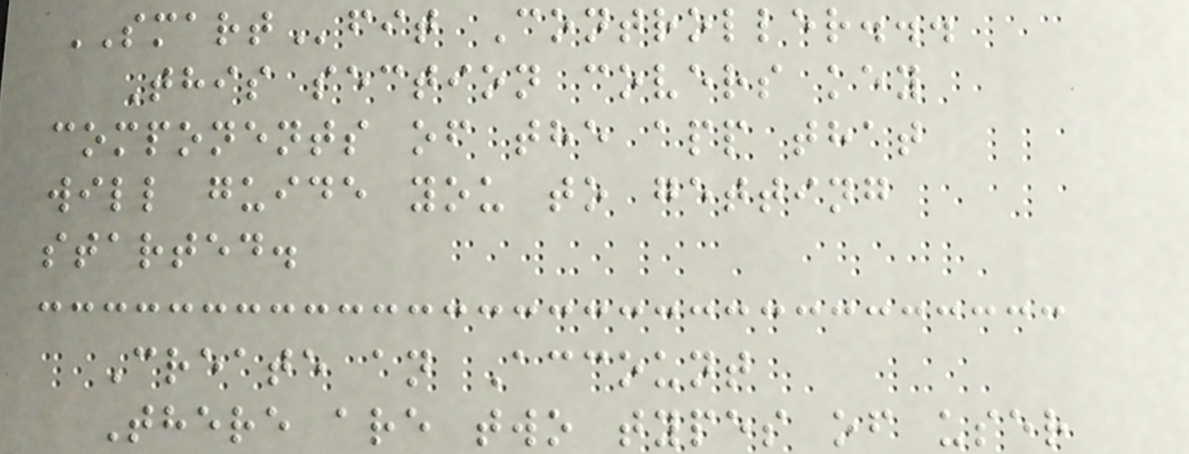SMARTfit Controller...
This section covers key
components of the app that
will guide you to getting
started.
Create an Account
There are two types of user
